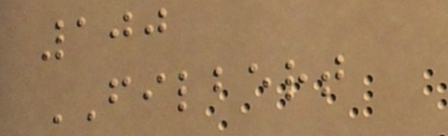100
FILBERT
